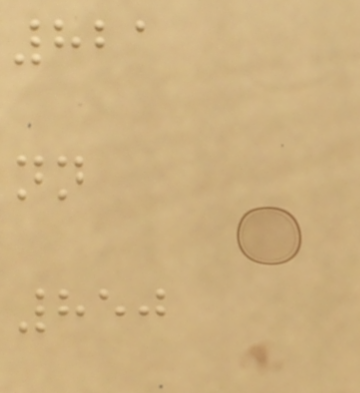821
nn
850
